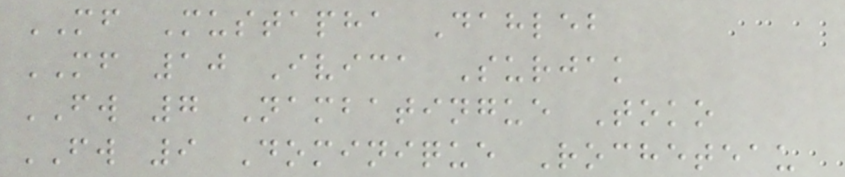MF Mustapha Dahleb
MF 10 Ivica Surjak
FW 7 Nambatingue Toko
FW 9 Dominique Rocheteau
